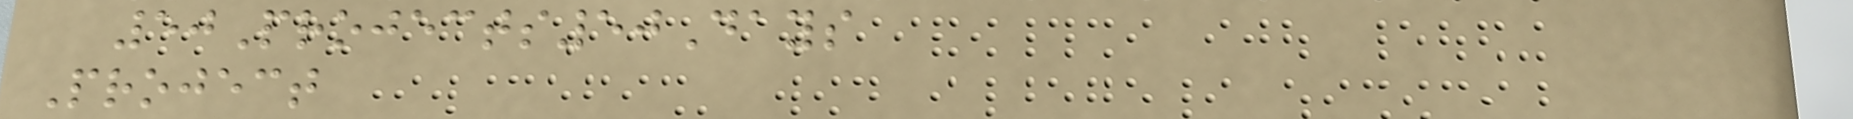50Projects50Days
Project
